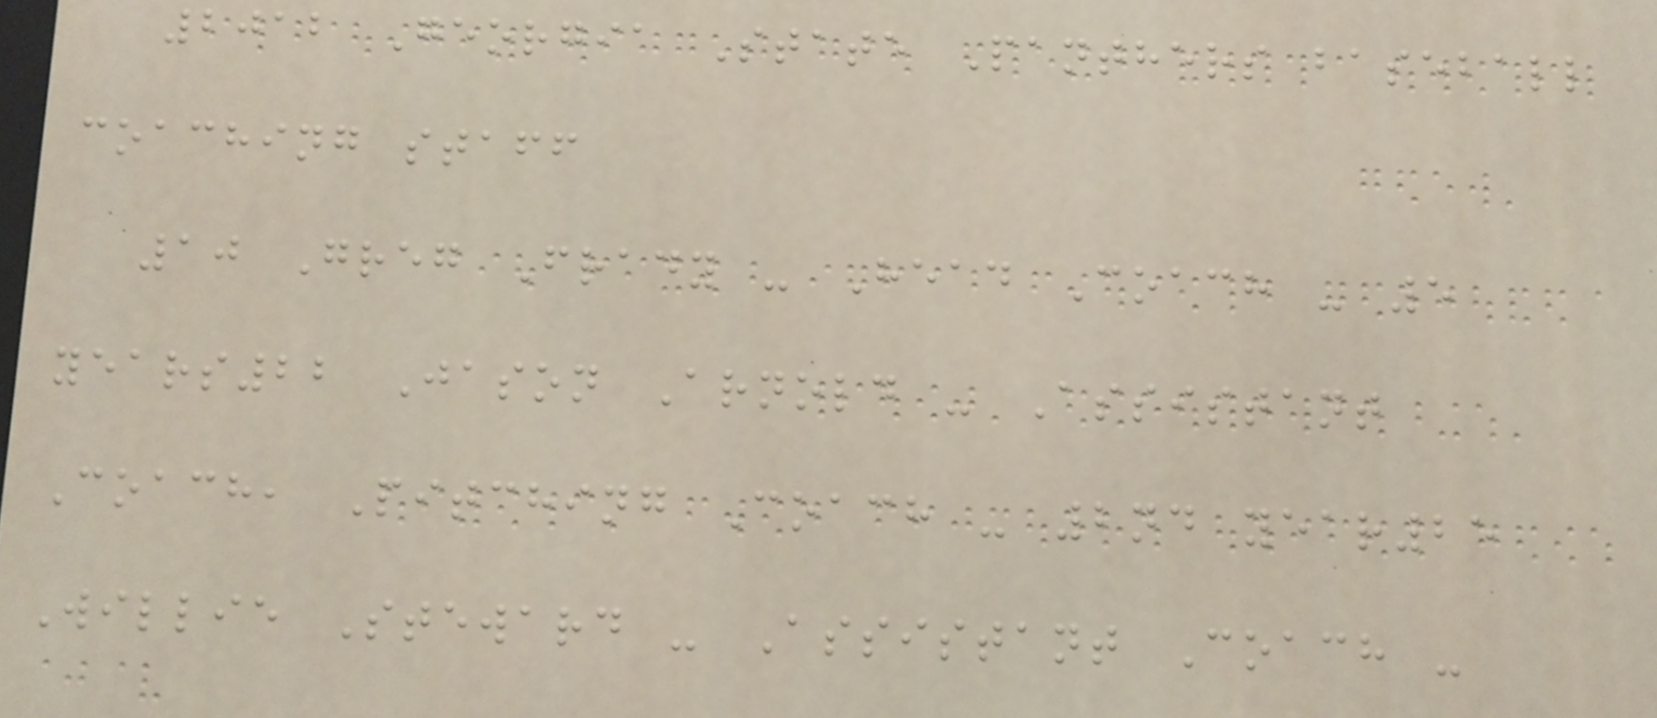2012 Georgia State Panthers baseball
coaching staff
10 Greg Frady - Head Coach - 5
years22 Jason Arnold - Assistant
Coach, Pitching Coach - 2nd year25
Willie Steward - Assistant Coach -
